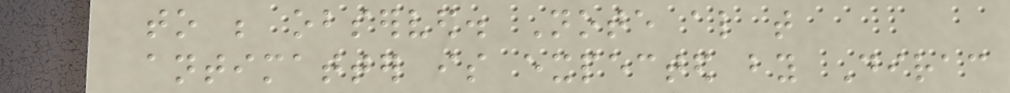to be observed. Note also that
antimatter is expected by Dirac
